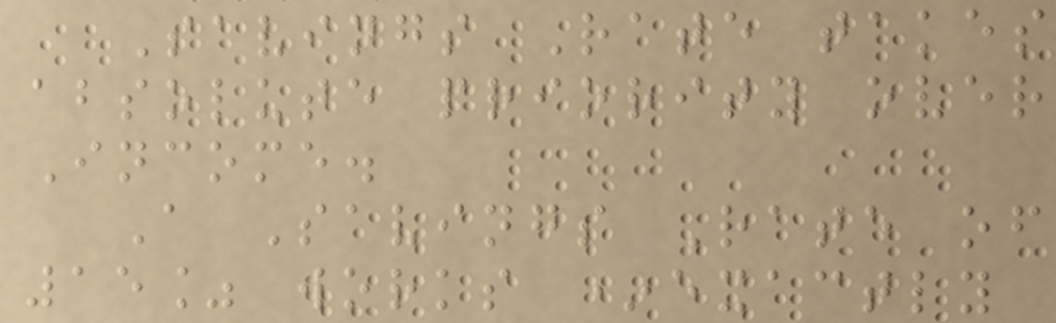Savings Rate takes
absolute priority over
Income.
A Savings Rate of
15% works *exactly
